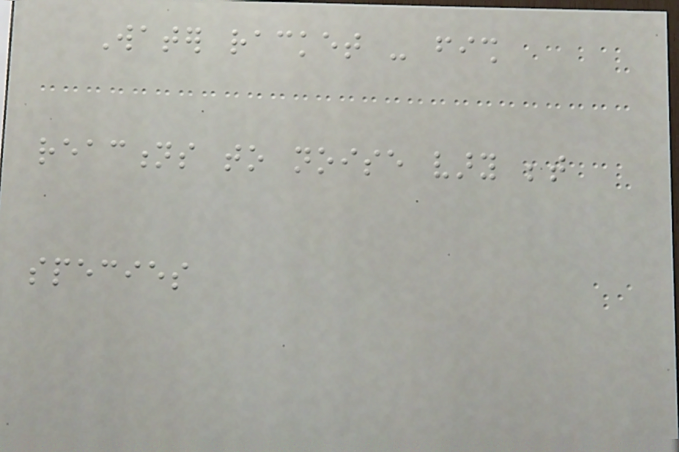Water racket - fish
reactions to noise vary between
species
